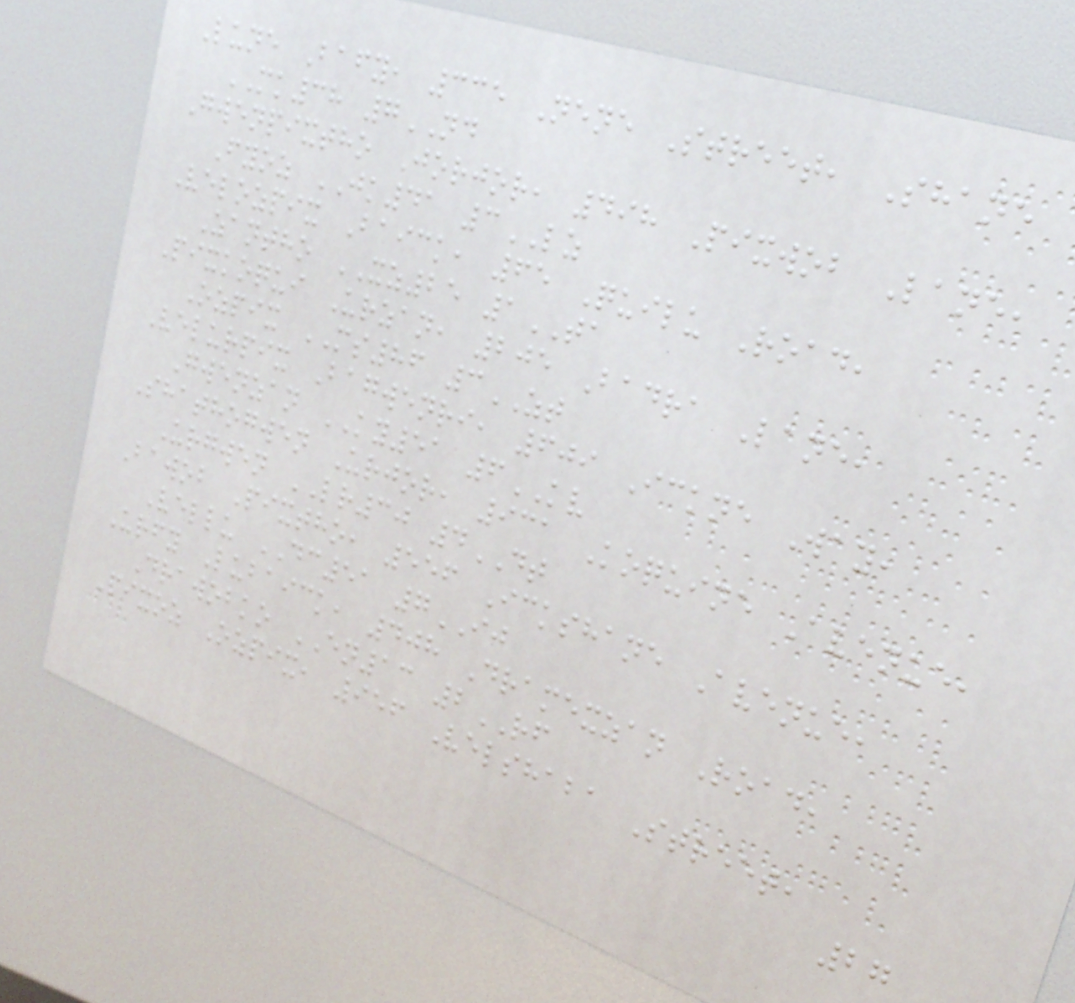Lune Bafy, 335 Nene Street, Shane
MK38 7ND
Gwenpixtho Jorjor, 498 Pixwob Lane,
Fyoz JK41 3LZ
Velozpix Baick, 65 Quilu Road,
Zantho XZ25 1TA
Pixkoqui Urzan, 205 Badra Lane,
Ozpix MS86 3ZT
Velurpix Bagwenri, 609 Ickne Way,
Gwenzan KY51 6KV
Shathogwen Urjor, 931 Koquine Avenue,
Urgwen LR30 4DT
Bawob Pixtho, 556 Ickshane Avenue,
Vellu DC51 7IJ
Urfy Lubaick, 408 Dramexzan Road,
Drawobko EN13 2RF
Pixoz Ozpix, 956 Velshaba Street,
27
